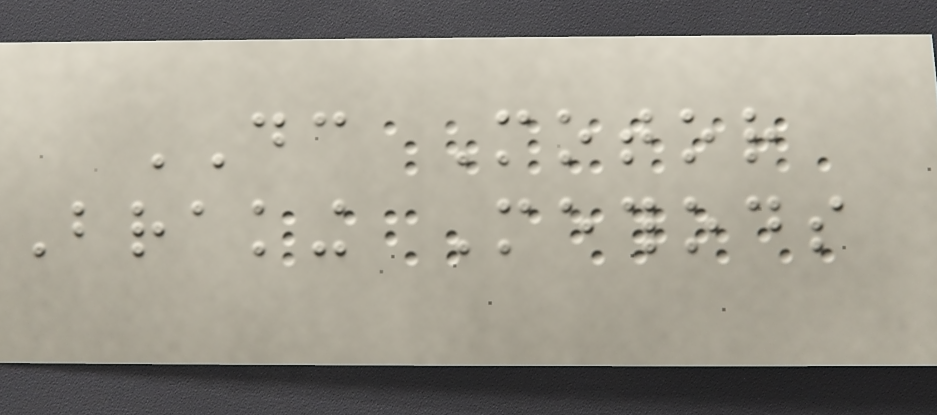DC Motor
Braking Methods
